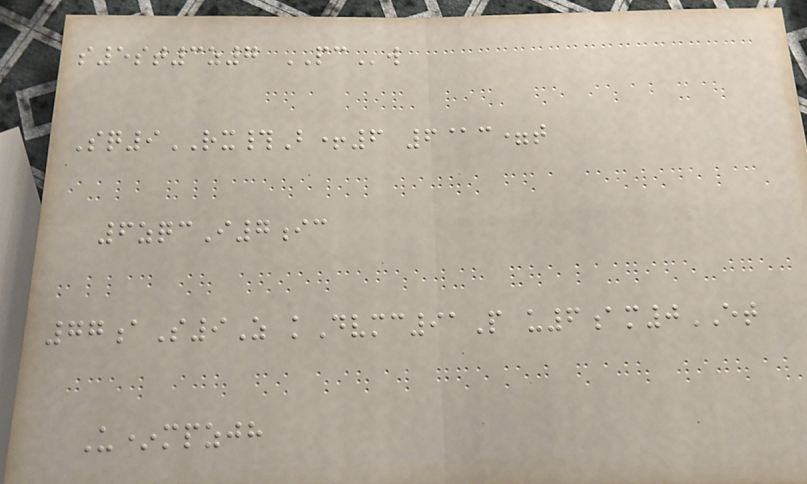s5st3z7 PCw
Sq9RX#B+6 6@c=t
6zqcI7ic
77aS9Z kDvmc91P u6am0ET
U*mpzjh
